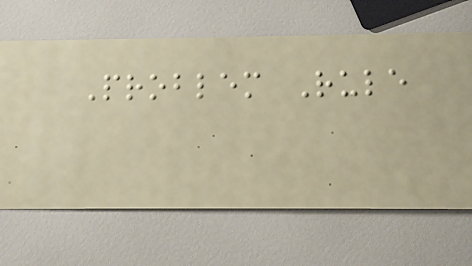Problem Rule
